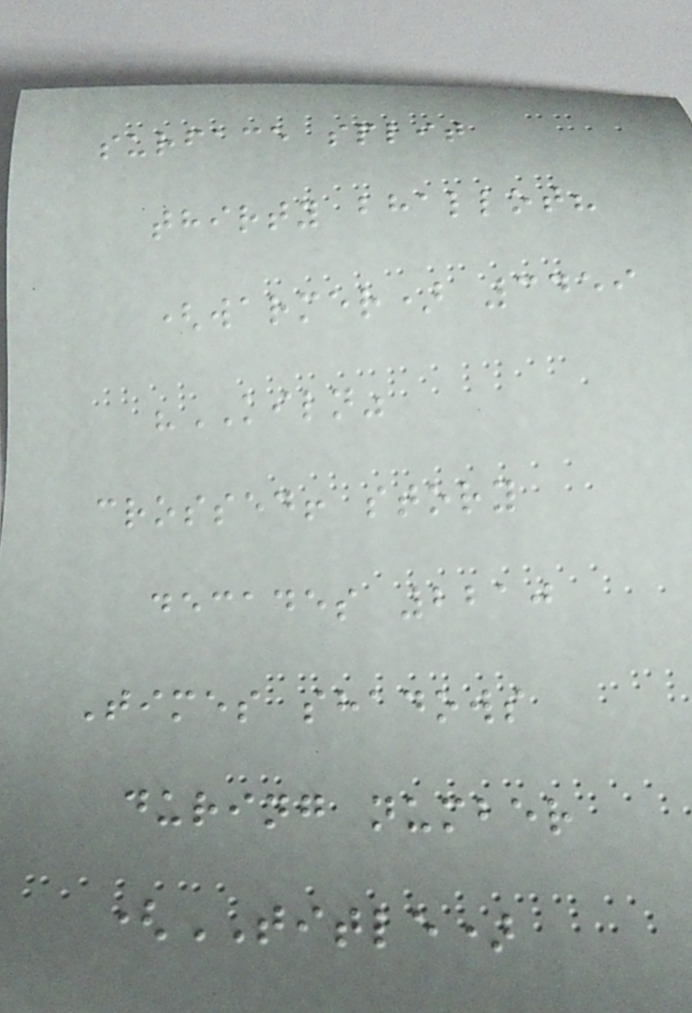surface split
thirty bhallot?
(warmer) 3459
"KILN"
crossed! story
decades 2210
Times shadows
during number
(TITLE)
